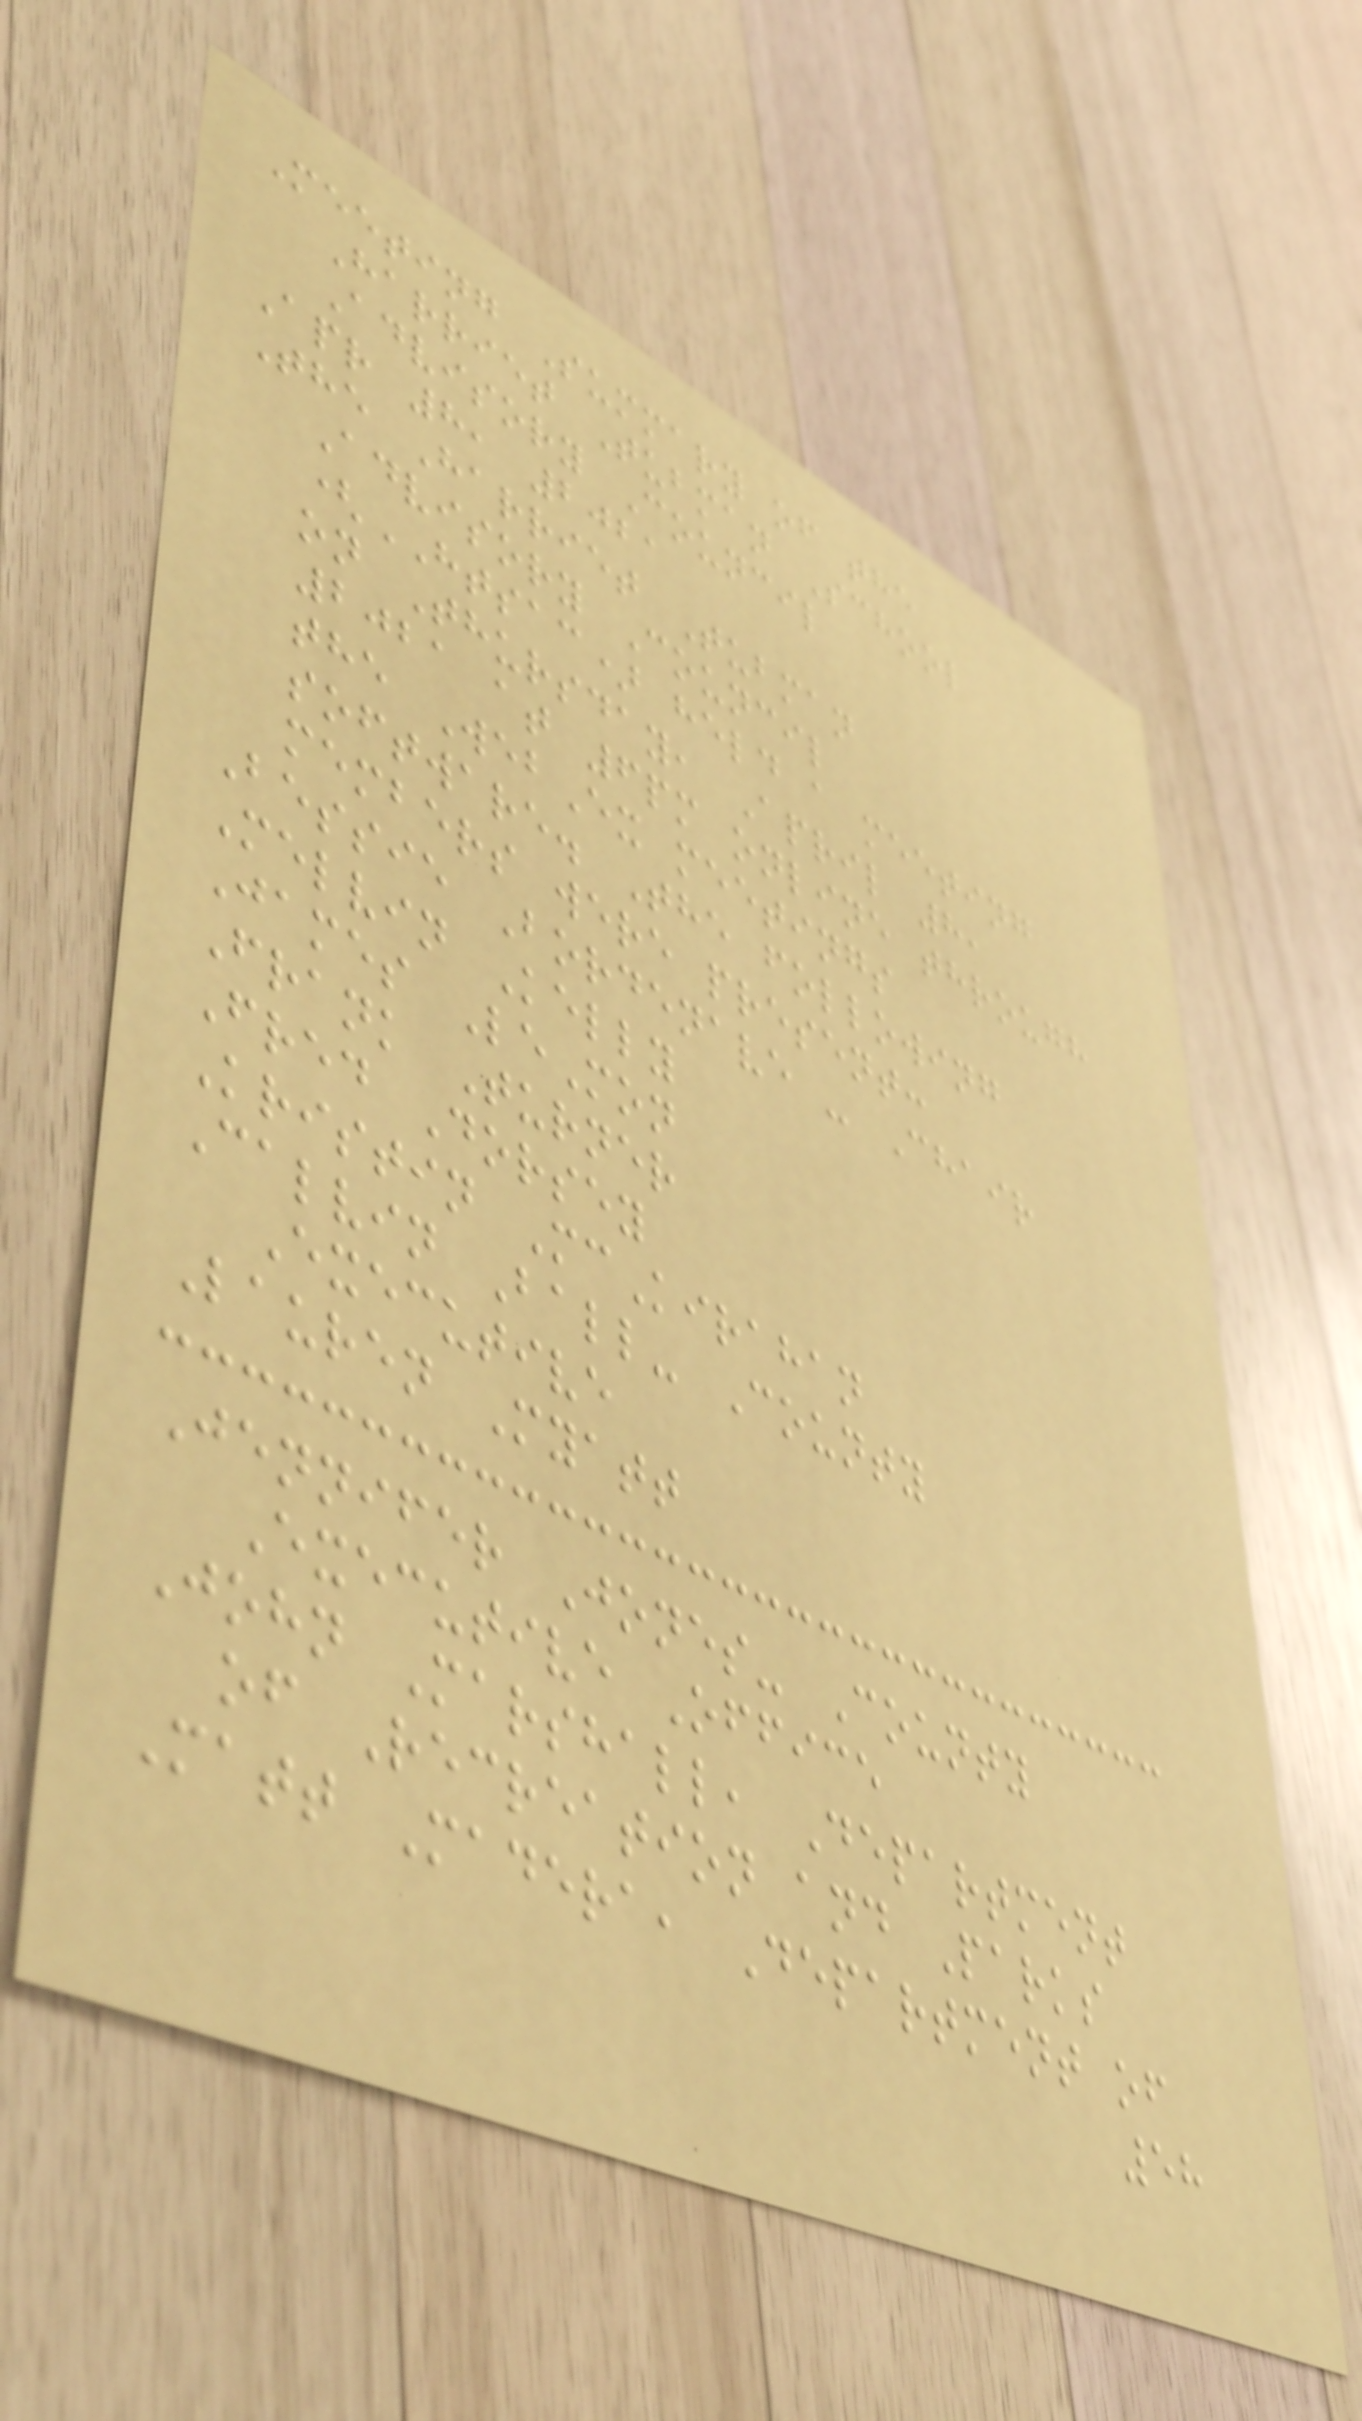Meeting Summary of the
Harriet Tubman School
Advisory Council
Apr 8, 2021
The Harriet Tubman
Advisory Council
(HTSAC) held a meeting
on Thursday, April 8,
2021 at 6pm online through
the WebEx meetings
software. The following
members were present:
Bessie Bordenave - Chair
Melvin Kelly
James LeMon
Frank Turner
Fred Dorsey
Kristin McKirahan
Calvin Ball- County
Executive
Lauren Myatt
Jennifer Jones- County
Executive Office
John Marshall, Department
of Recreation and Parks
Matt Madera, Department of
58
